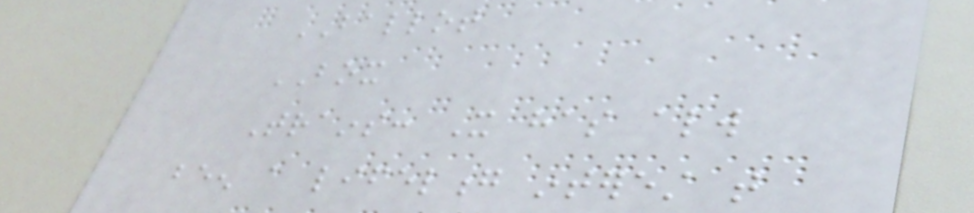BALLOT
BOX
Trains: It has always
been a lifelong interest that
